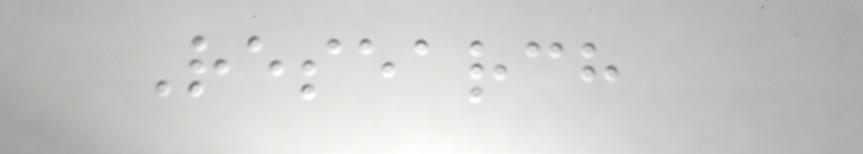Research
